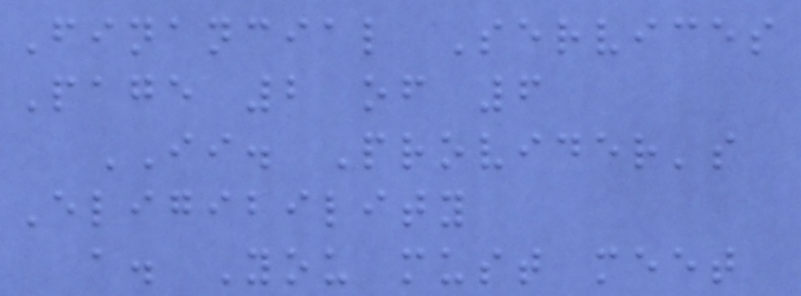Financial Services
Page 2 of 6
II. Provider's
Eligibility
a. You must meet
